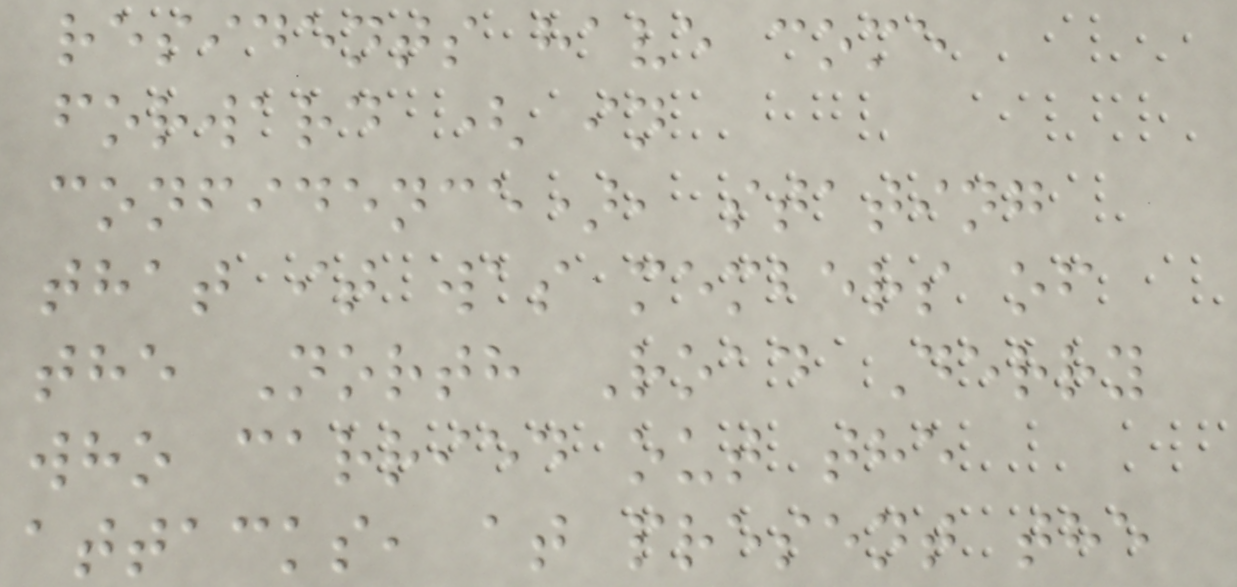residents have come
forward ( in
confidence), stating
that it was members of
the North Road Derry
who carried out the
attacks, at present the
